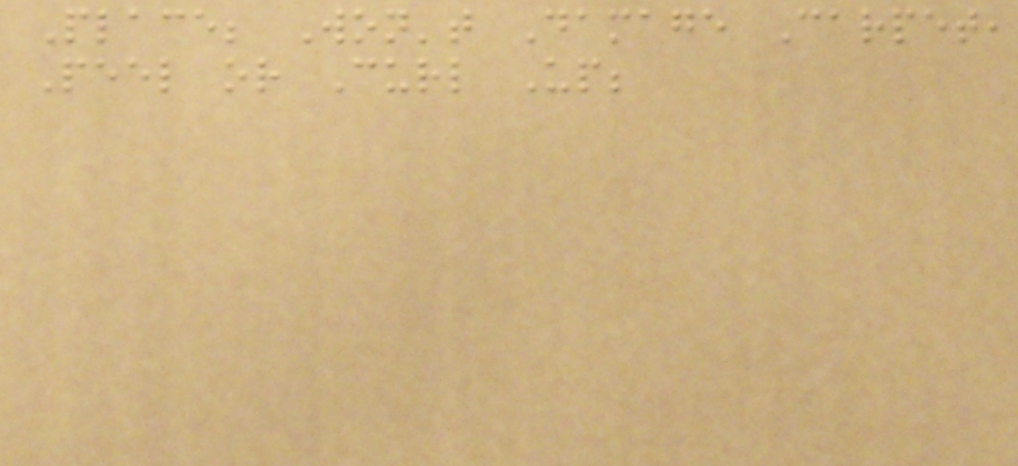Place; Won't Damage Carpet,
Peel or Curl Up;
